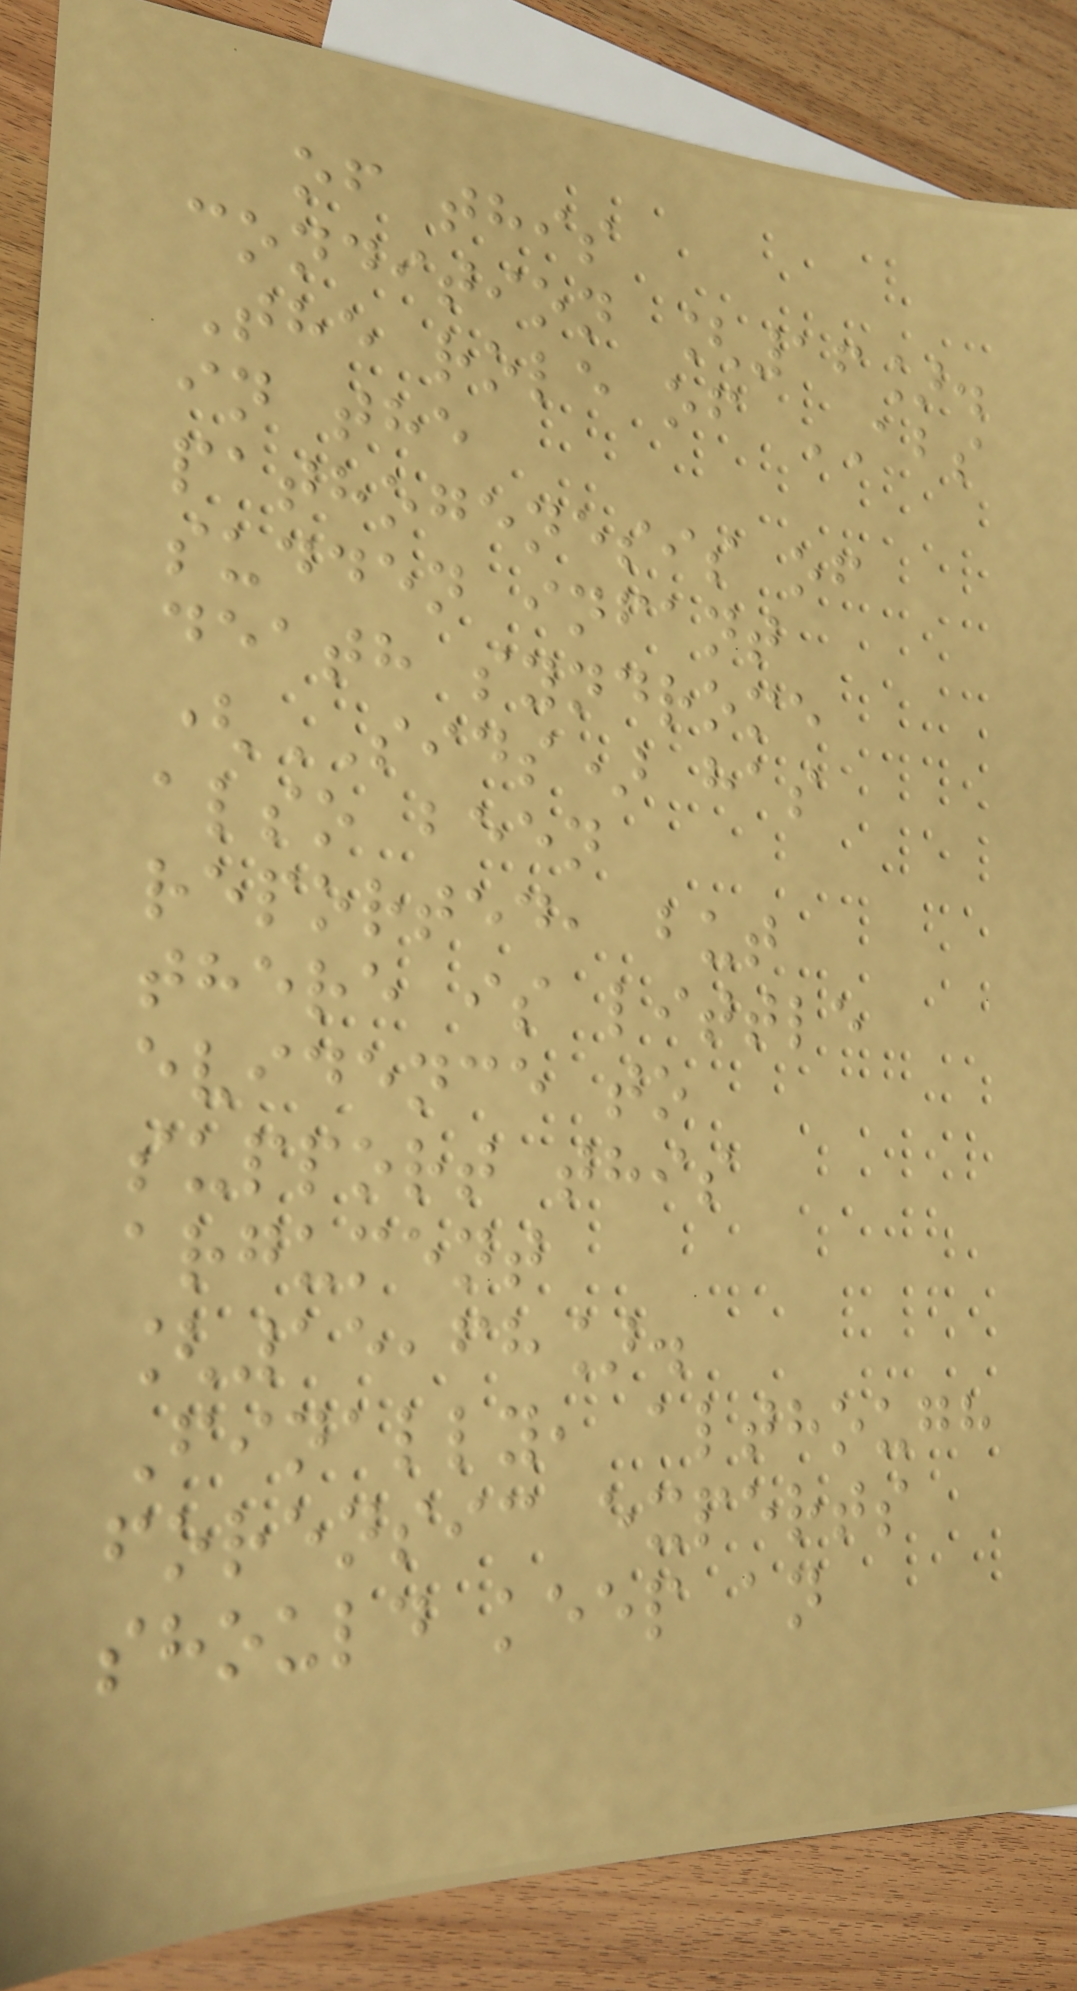of this
condition [16].
The role of ABS
in the
pathogenesis of
sudden infant
death syndrome
(SIDS) has
also been
reported, but
there is little
evidence to
support this
argument
[15,68].
Finally, although
forensic experts
should keep an
